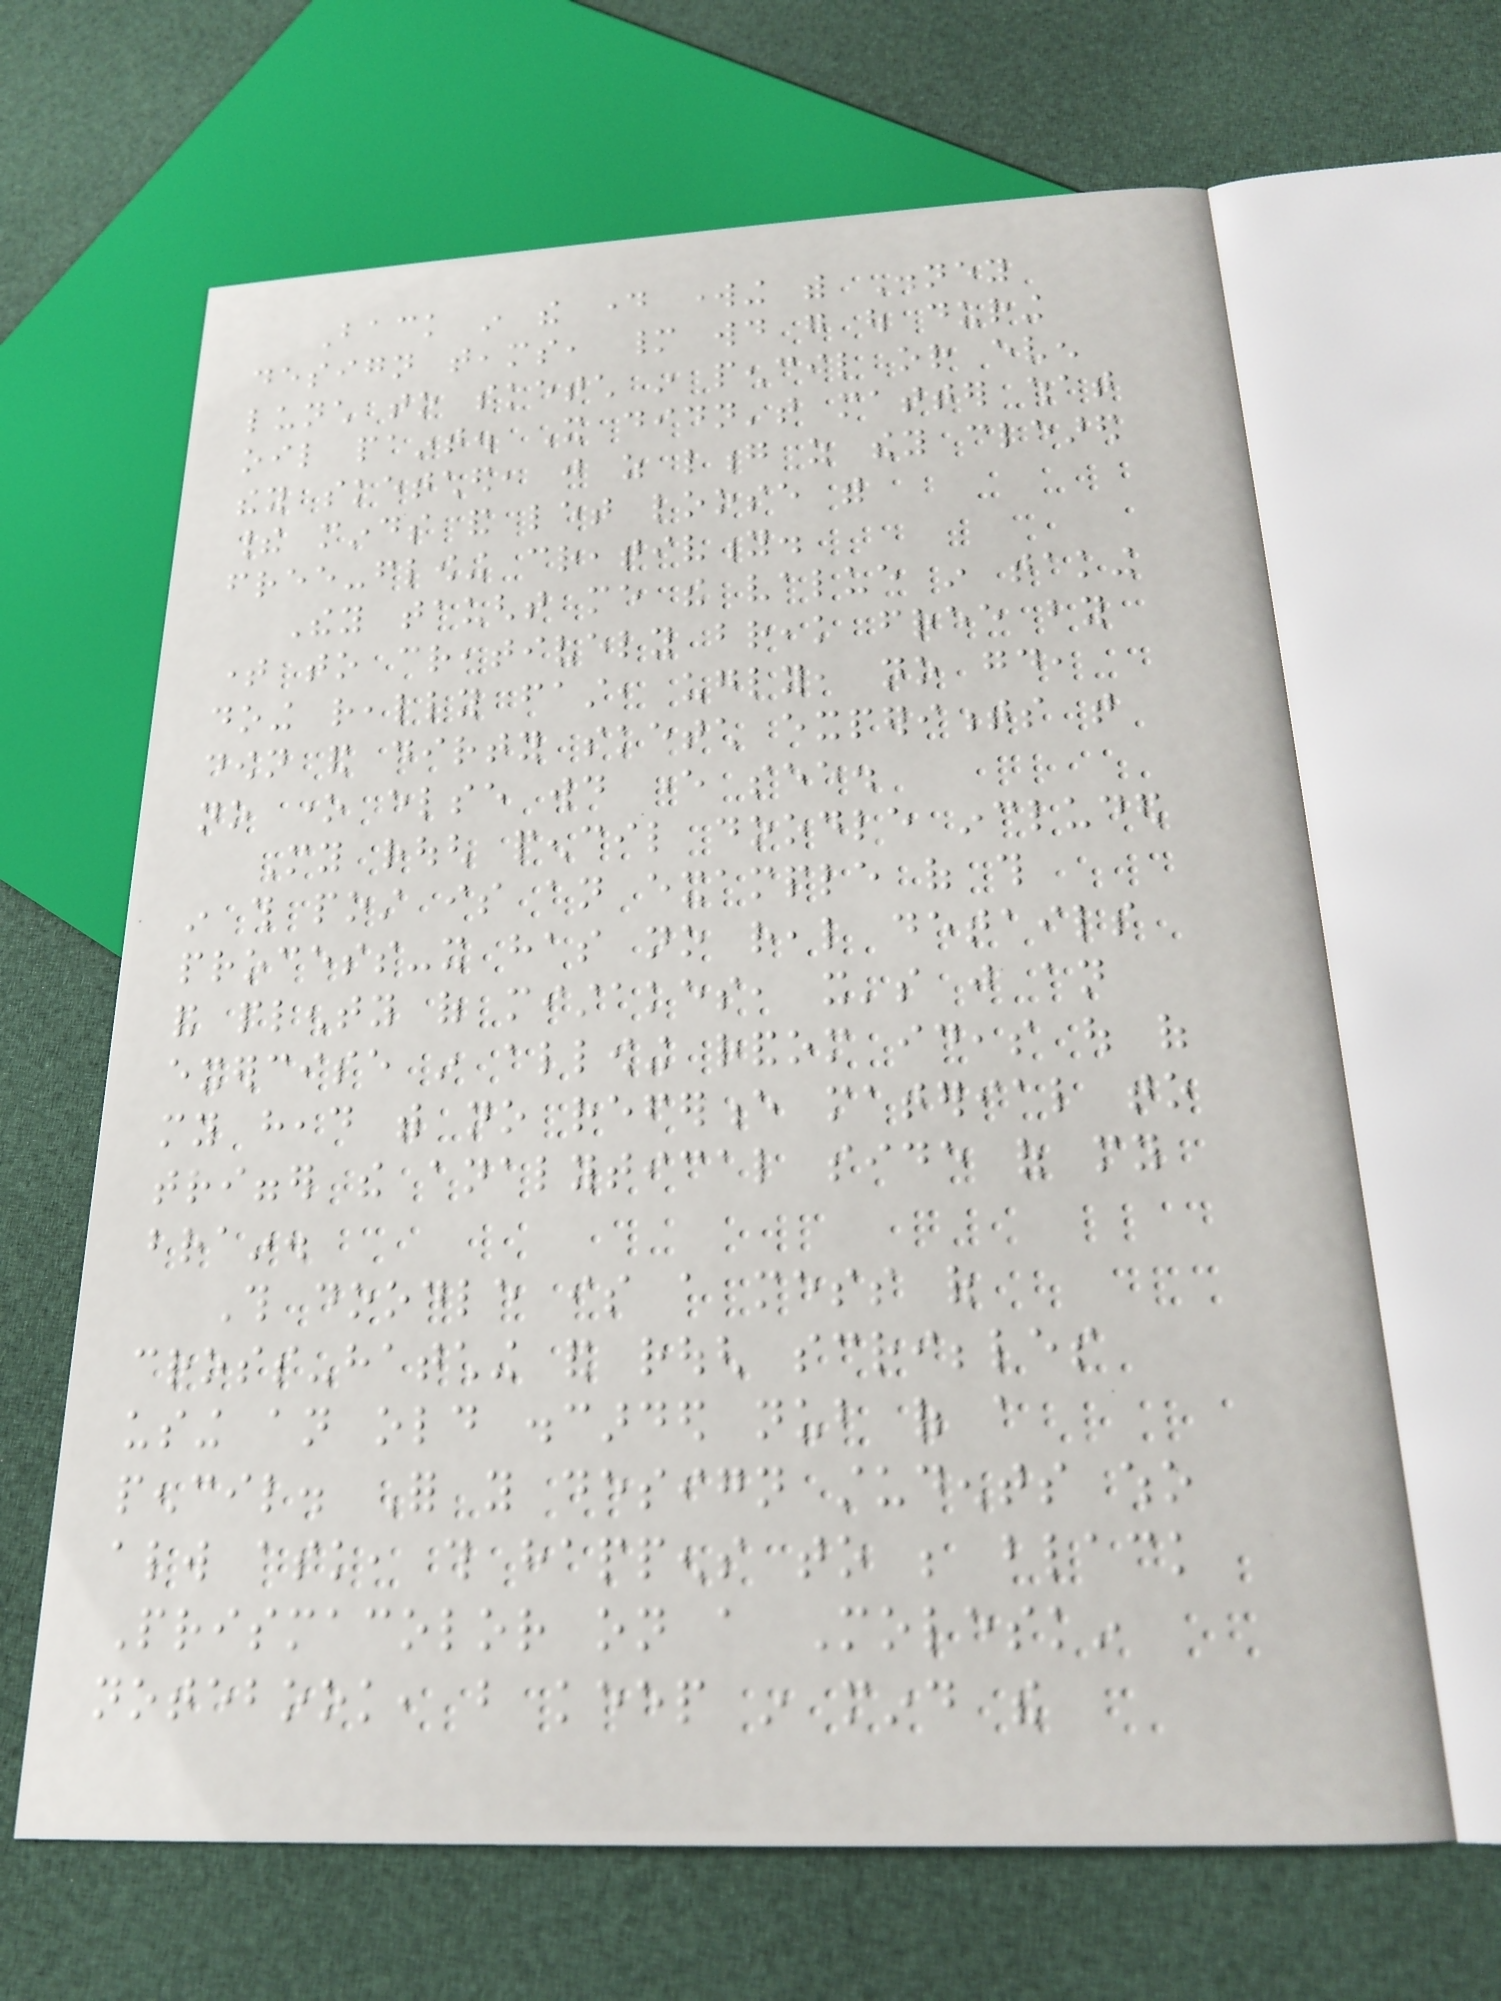Back in the day working with Disney
design teams, many would go out during
lunch to sketch in pencil or even
oil paint. It didn't matter what
they sketched, just as long as they cleared
their minds and let loose with
free-flowing creativity.
They taught me the value in taking
time to creatively break free by
doing really fast, ugly, no good,
down and dirty sketch experiments that
no one else would ever see.
My rough pencil doodle included
in this post is an example of this
process-it has no real details
and plenty of mistakes, it's just an
exercise in allowing random ideas out of
my head with no reference material to
trigger the analytical side of my
brain.
This doodle is a mess of
cross-hatching and rough scribbles
using an old discarded nub of a
pencil. For you design students who
always ask, this happens to be black
Prismacolor on a Moleskin
notebook, but keep in mind the
